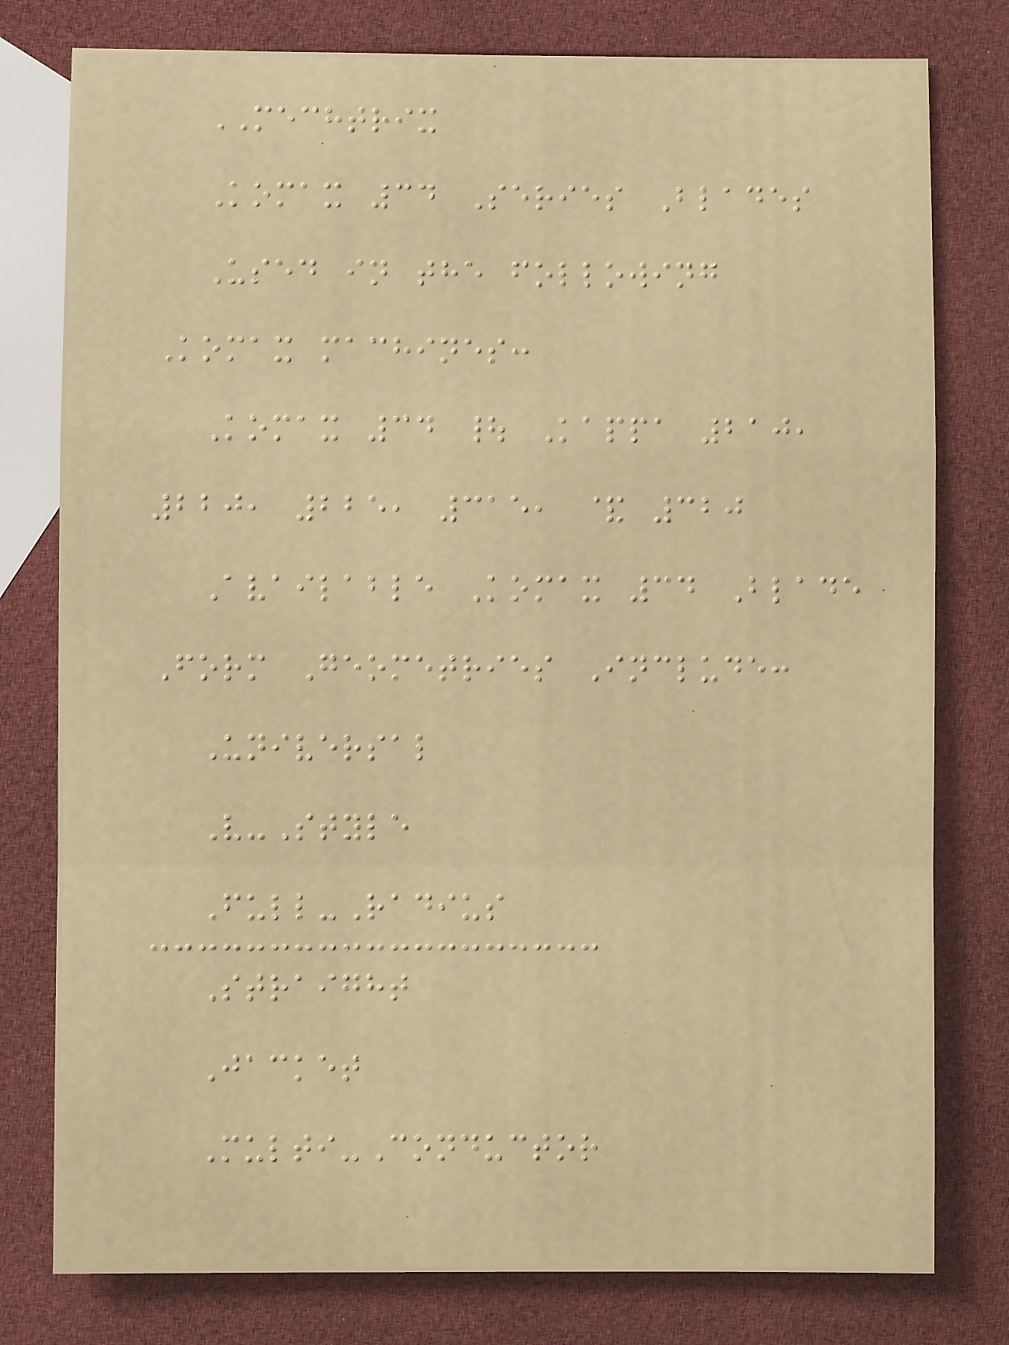MECHTRIX
Komax 34 Series Blades
Used in the following
Komax machines:
Komax 34 | Kappa 210,
220, 225, 315, & 320
Available Komax 34 Blade
Form Geometries Include:
Universal
V-Style
Full-Radius
Straight
Jacket
Multi-Conductor
